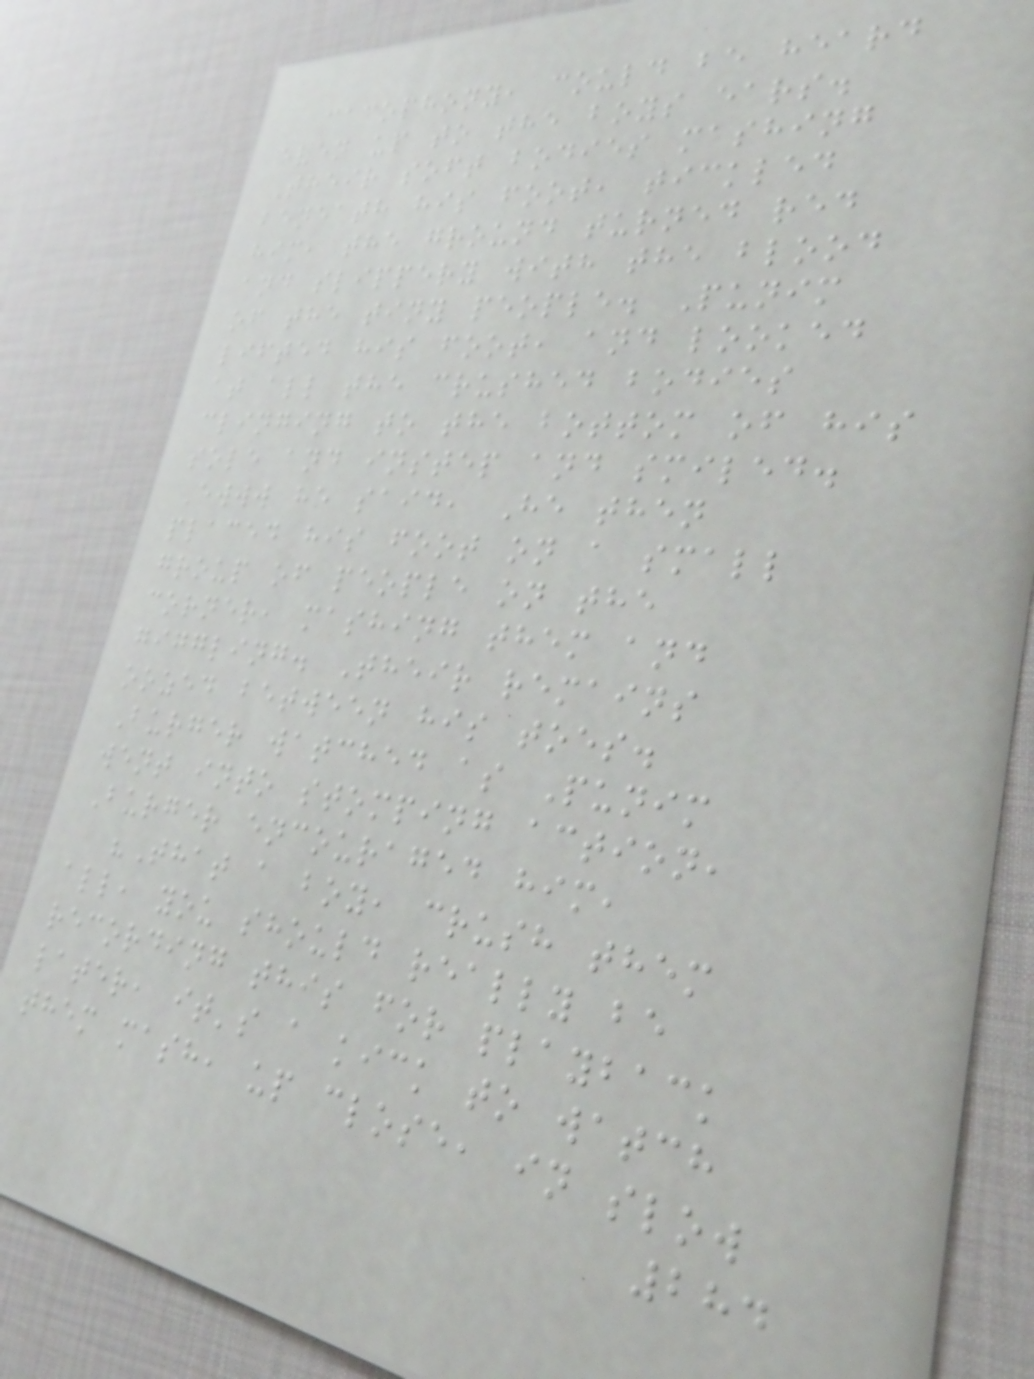cacophony, could be heard
even up to the boys ears.
Their soft bodies mashing
beneath his foot, tickled
him, the ground turned red
and slippery with the blood
of the tiny people. Punim
lifted his foot, and looked
at all the crushed bodies
clinging to the bottom of his
sole and instep and smiled.
Ewww he said, He then
placed his foot on a small
group of people on the
corner, mashing them and
giggling. Their remains
oozed between his toes.
Burger watched as Punim
went into stomping action,
Burger encouraged him,
"That a boy, crush them
all, you should really be
recording this for playback
later, it's a kick to watch
them mash, up close, in slow
284
